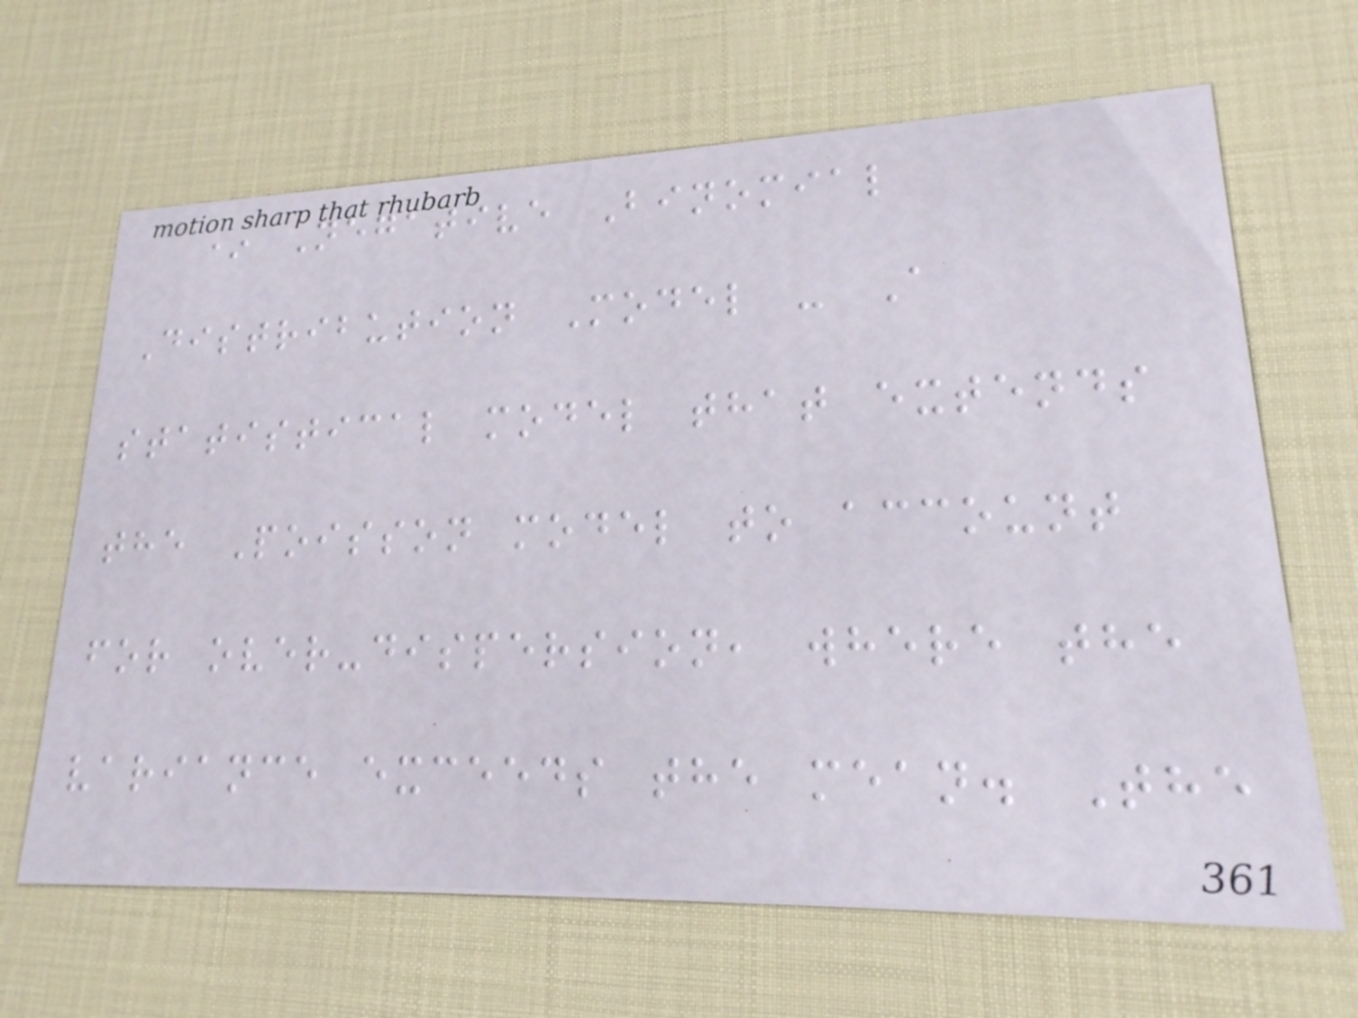* Negative Binomial
Distribution Model - A
statistical model that extends
the Poisson model to account
for over-dispersion, where the
variance exceeds the mean. The
